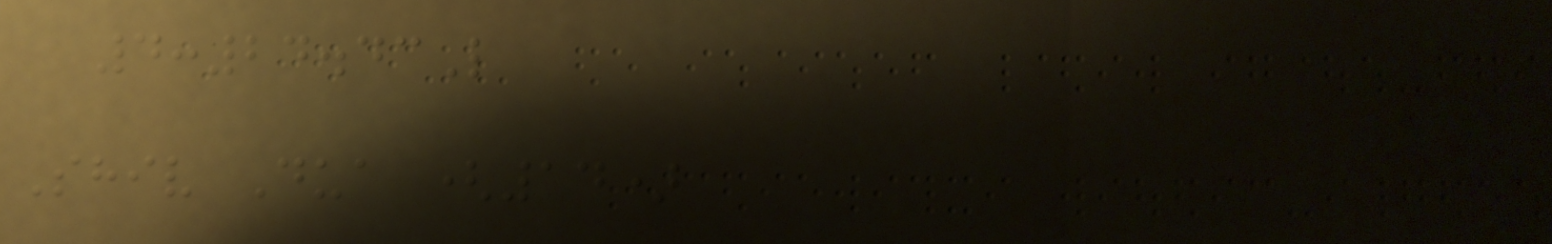4:24.43L
Shiv Dua (14)
